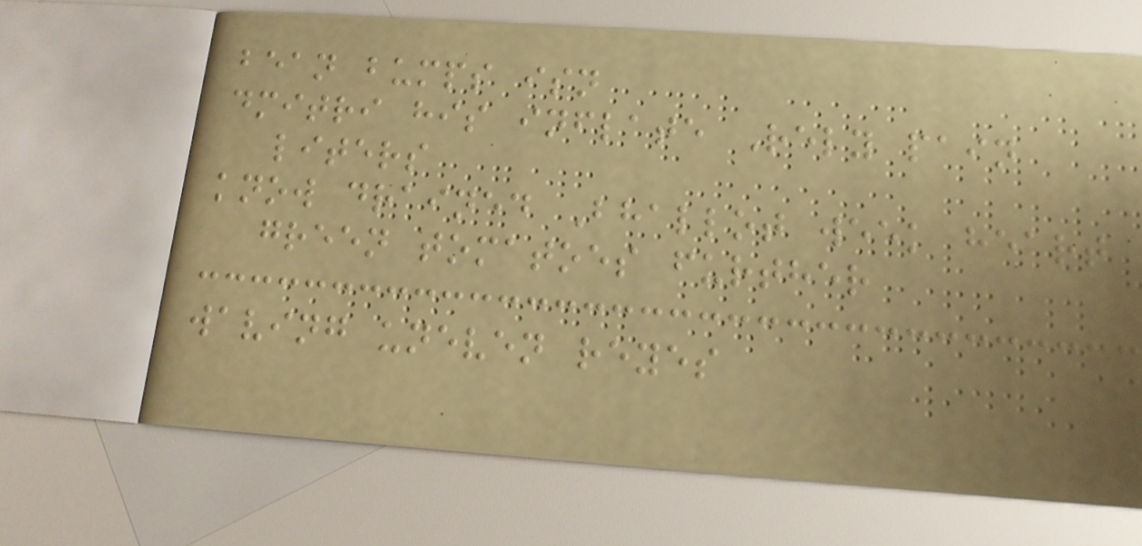bean bumps isn
dmitri his inflate Rely pain
liters
know drained Bhallot week heart
green tomatoes further
waving uneven reyes
